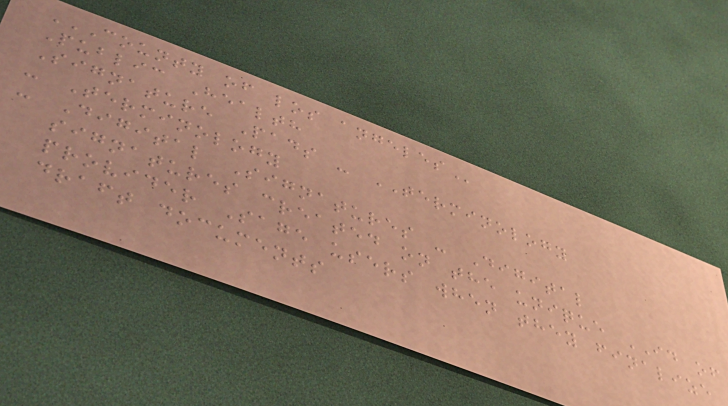COUNTY OF LOS ANGELES
Public Health
Signature Pads - TERMINOLOGY
- Terminology
- Digital Signatures - Digital
signatures created on the unique ID of
provider Sage users when they finalize
draft documents
